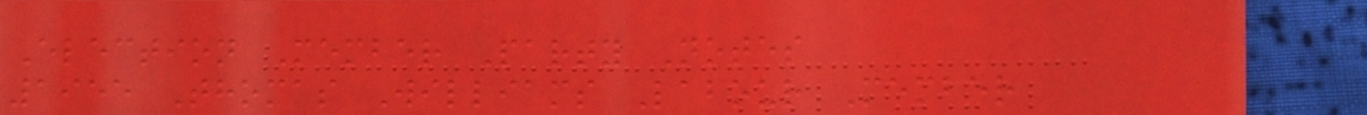Election Member Party Notes
1955 Thomas Williams Labour Member
